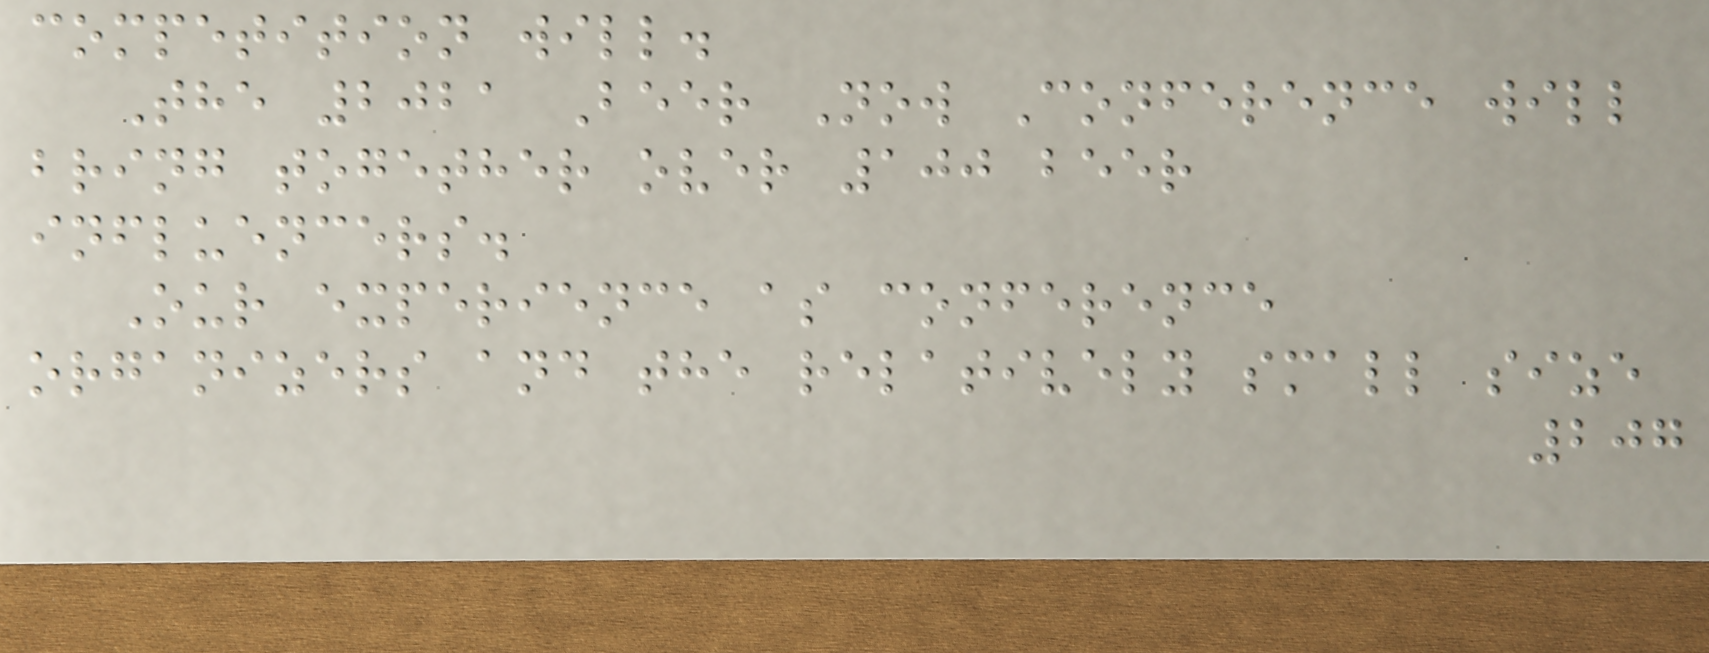competition will.
The 2021 Beer Now Conference will
bring together over 100 beer
influencers.
Our experience as conference
organizers and the relatively small size
207
